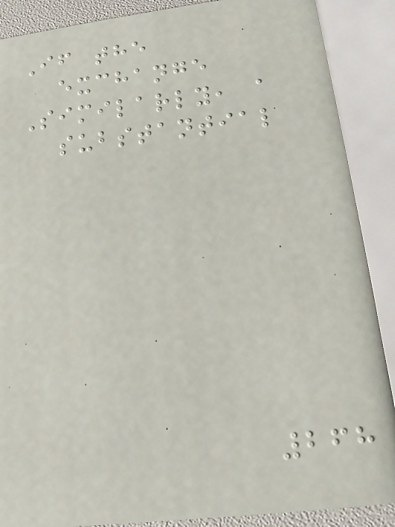If the
exchange
Similarly, a
substantial
268
